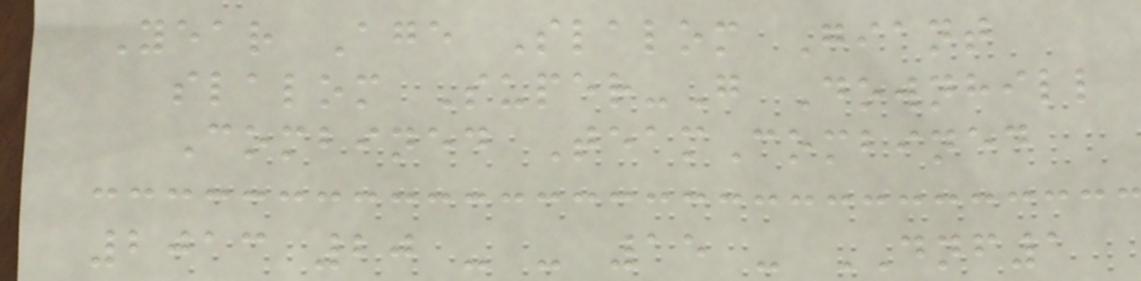Year Age Slalom Giant
slalom Super-G Downhill
Combined TeamCombined
2013 20 - - 15 - DNF1
